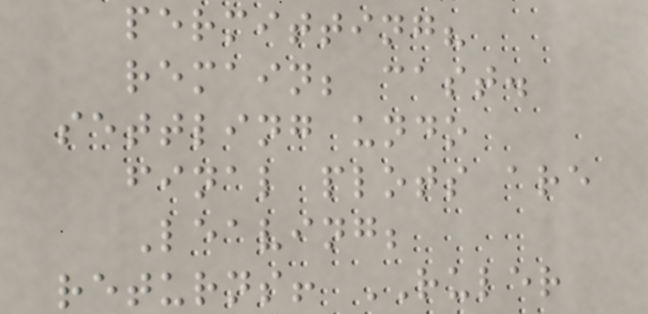permitting?
remain; cast.
settling undo
final plots are
Leaving;
returns! RULER
